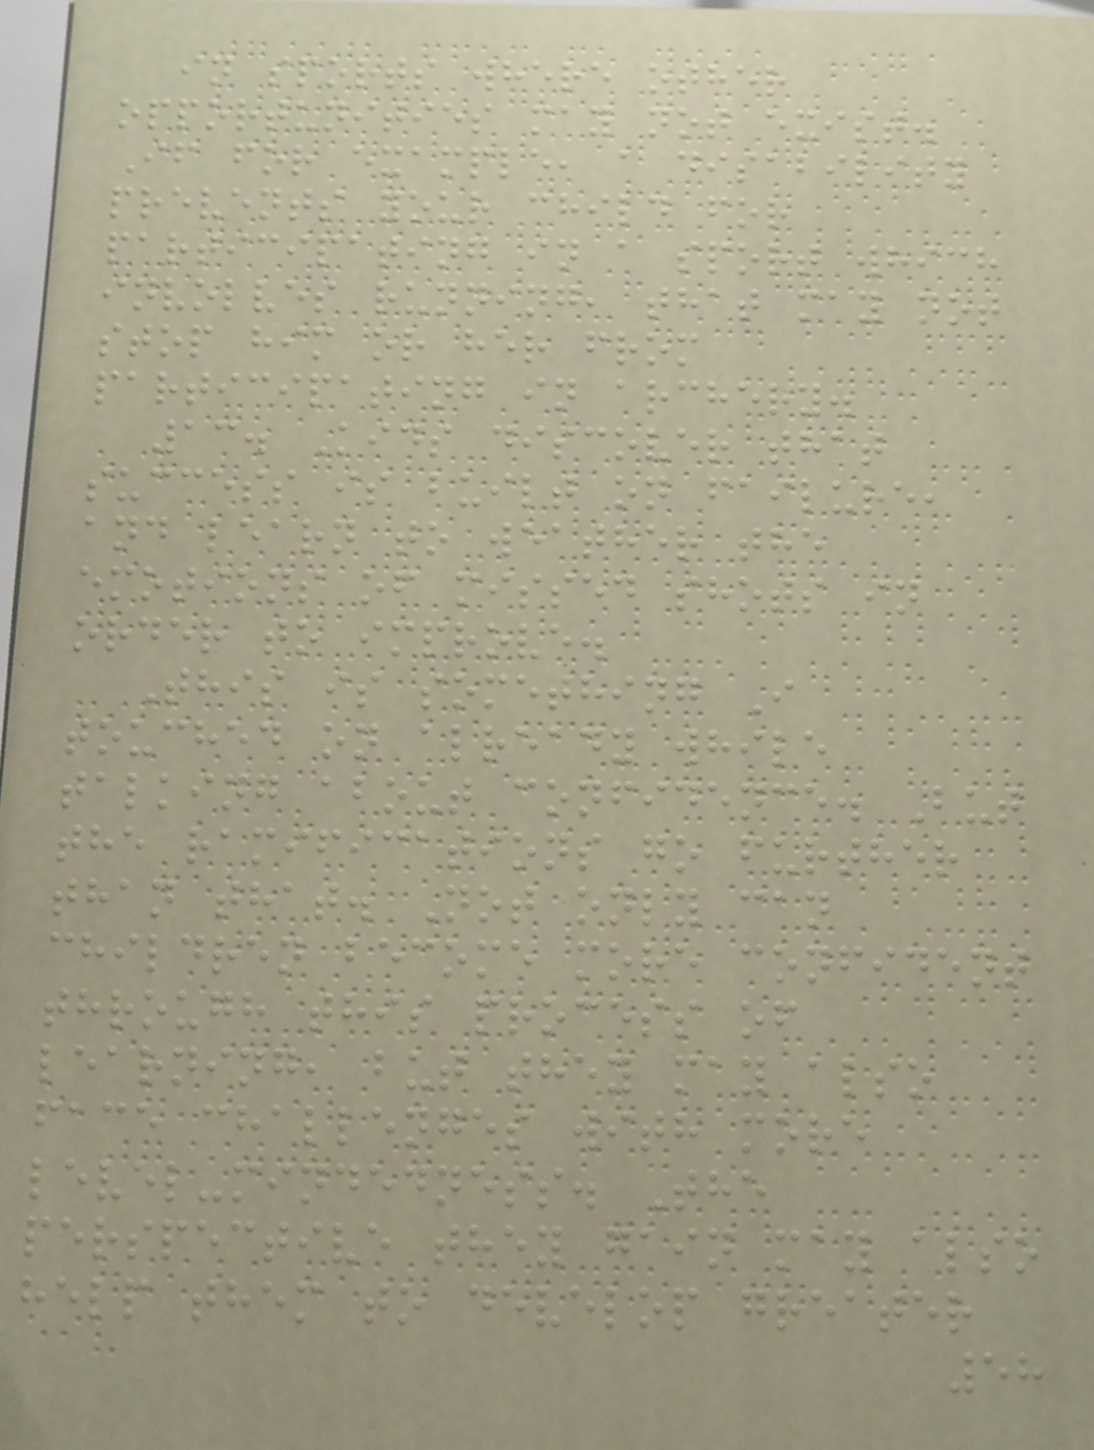in sports where other
opportunities may not exist.
If for example, a disability
prevents your child for
participating in a sport which
involves running, that may not
stop him or her from
participating in archery.
13. Kids discover that
success is built on failure,
and learn to weather the
emotions of missed shots in
order to improve.
This is something I
touched on already while
talking about confidence. But
the ramifications go further
than that. Not only can
children become more confident
through this process of
learning, but they may also
face challenges with more
level-mindedness. The
perspective they gain may also
help them to develop greater
58
